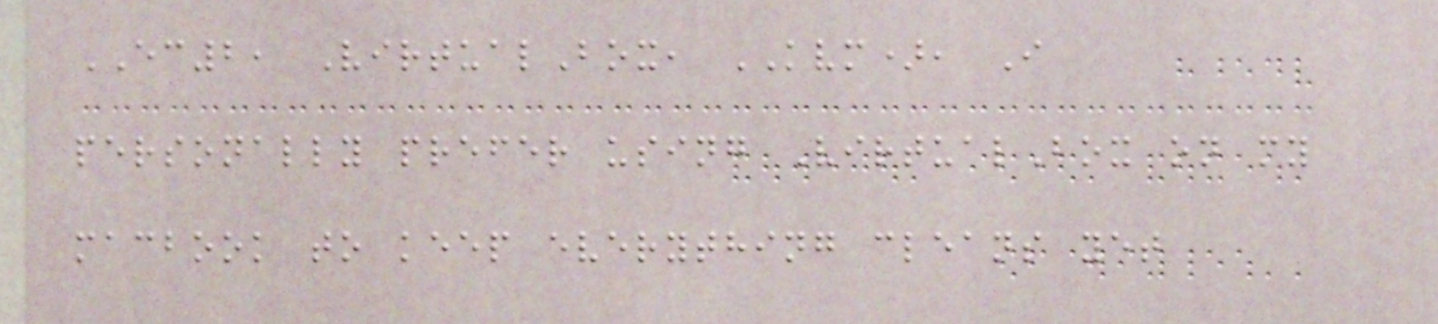EC2, VirtualBox, KVM), I
personally prefer using VirtualBox on my
macbook to keep everything cleans yet
